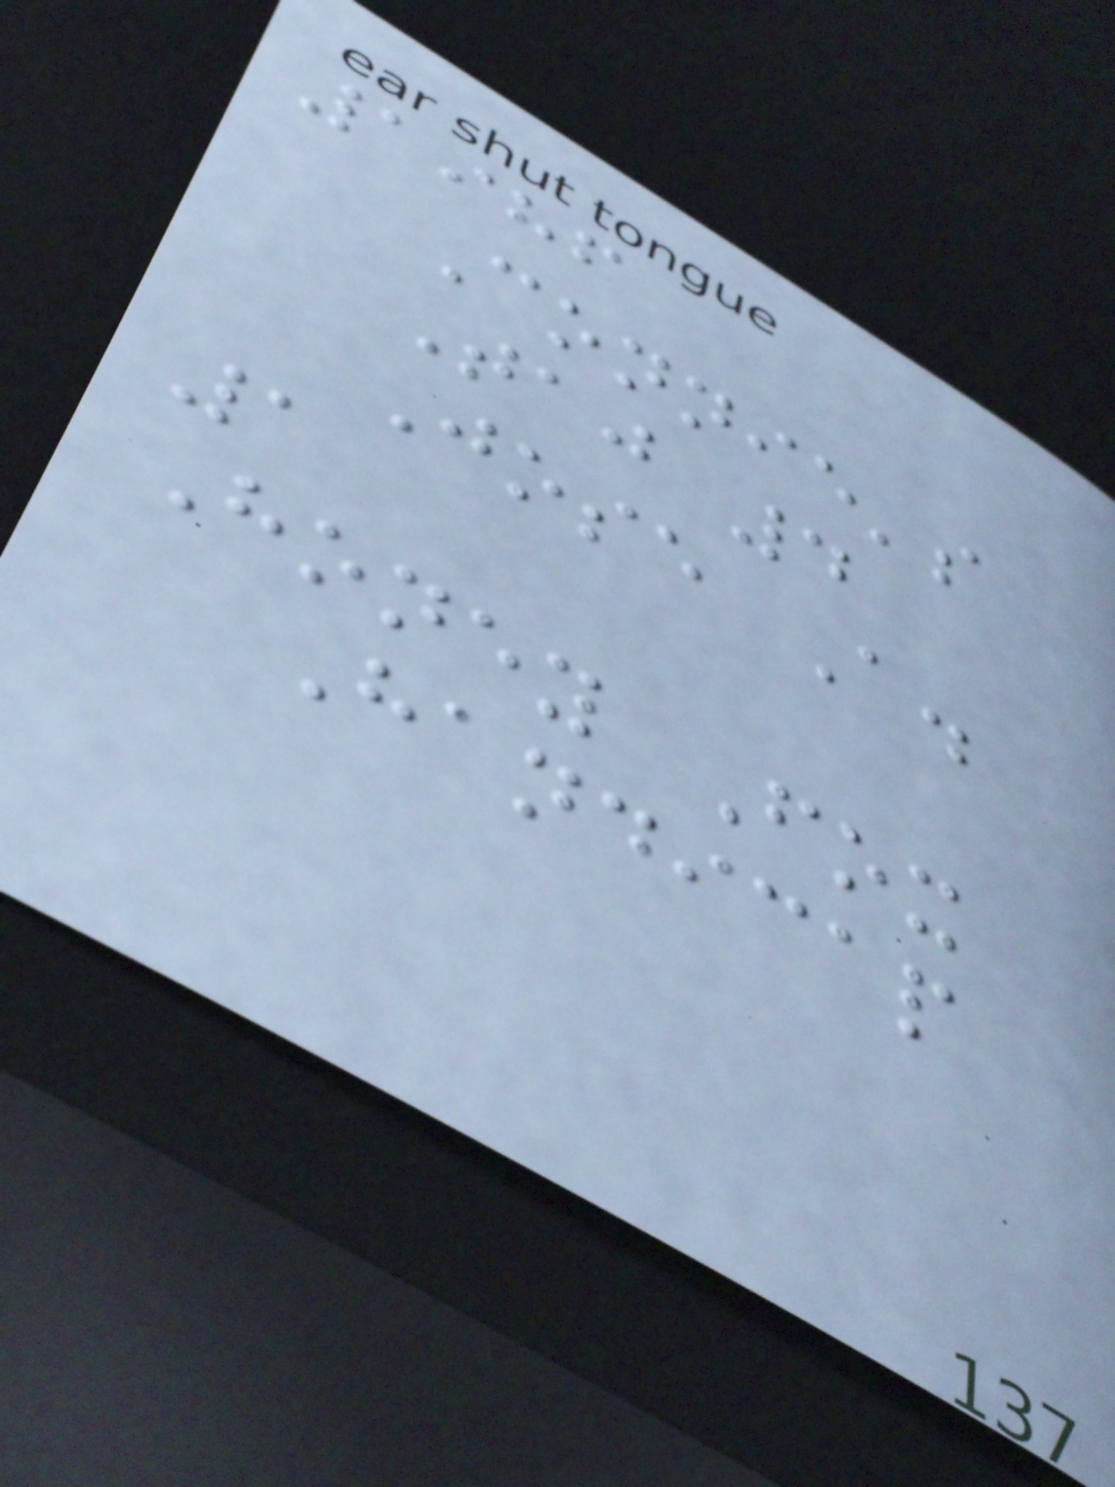1986
Connie's
Taj 4
Jose A.
1
Honey Fox
Handicap
